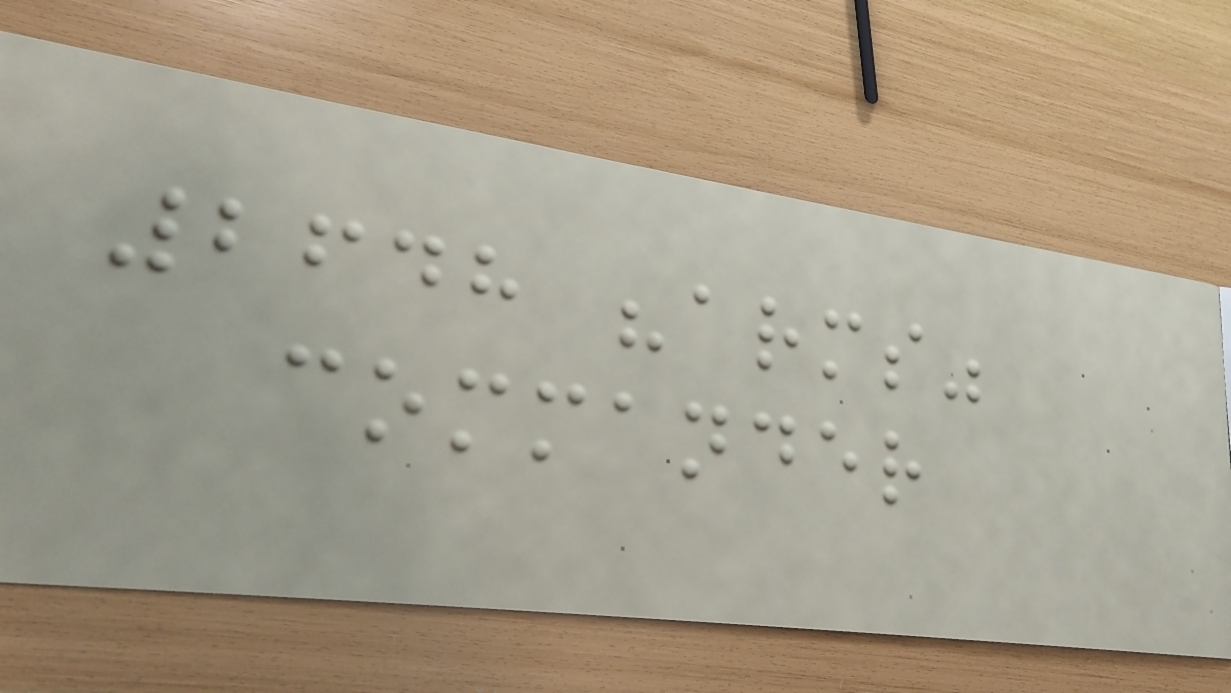2648 "arms"
commander
